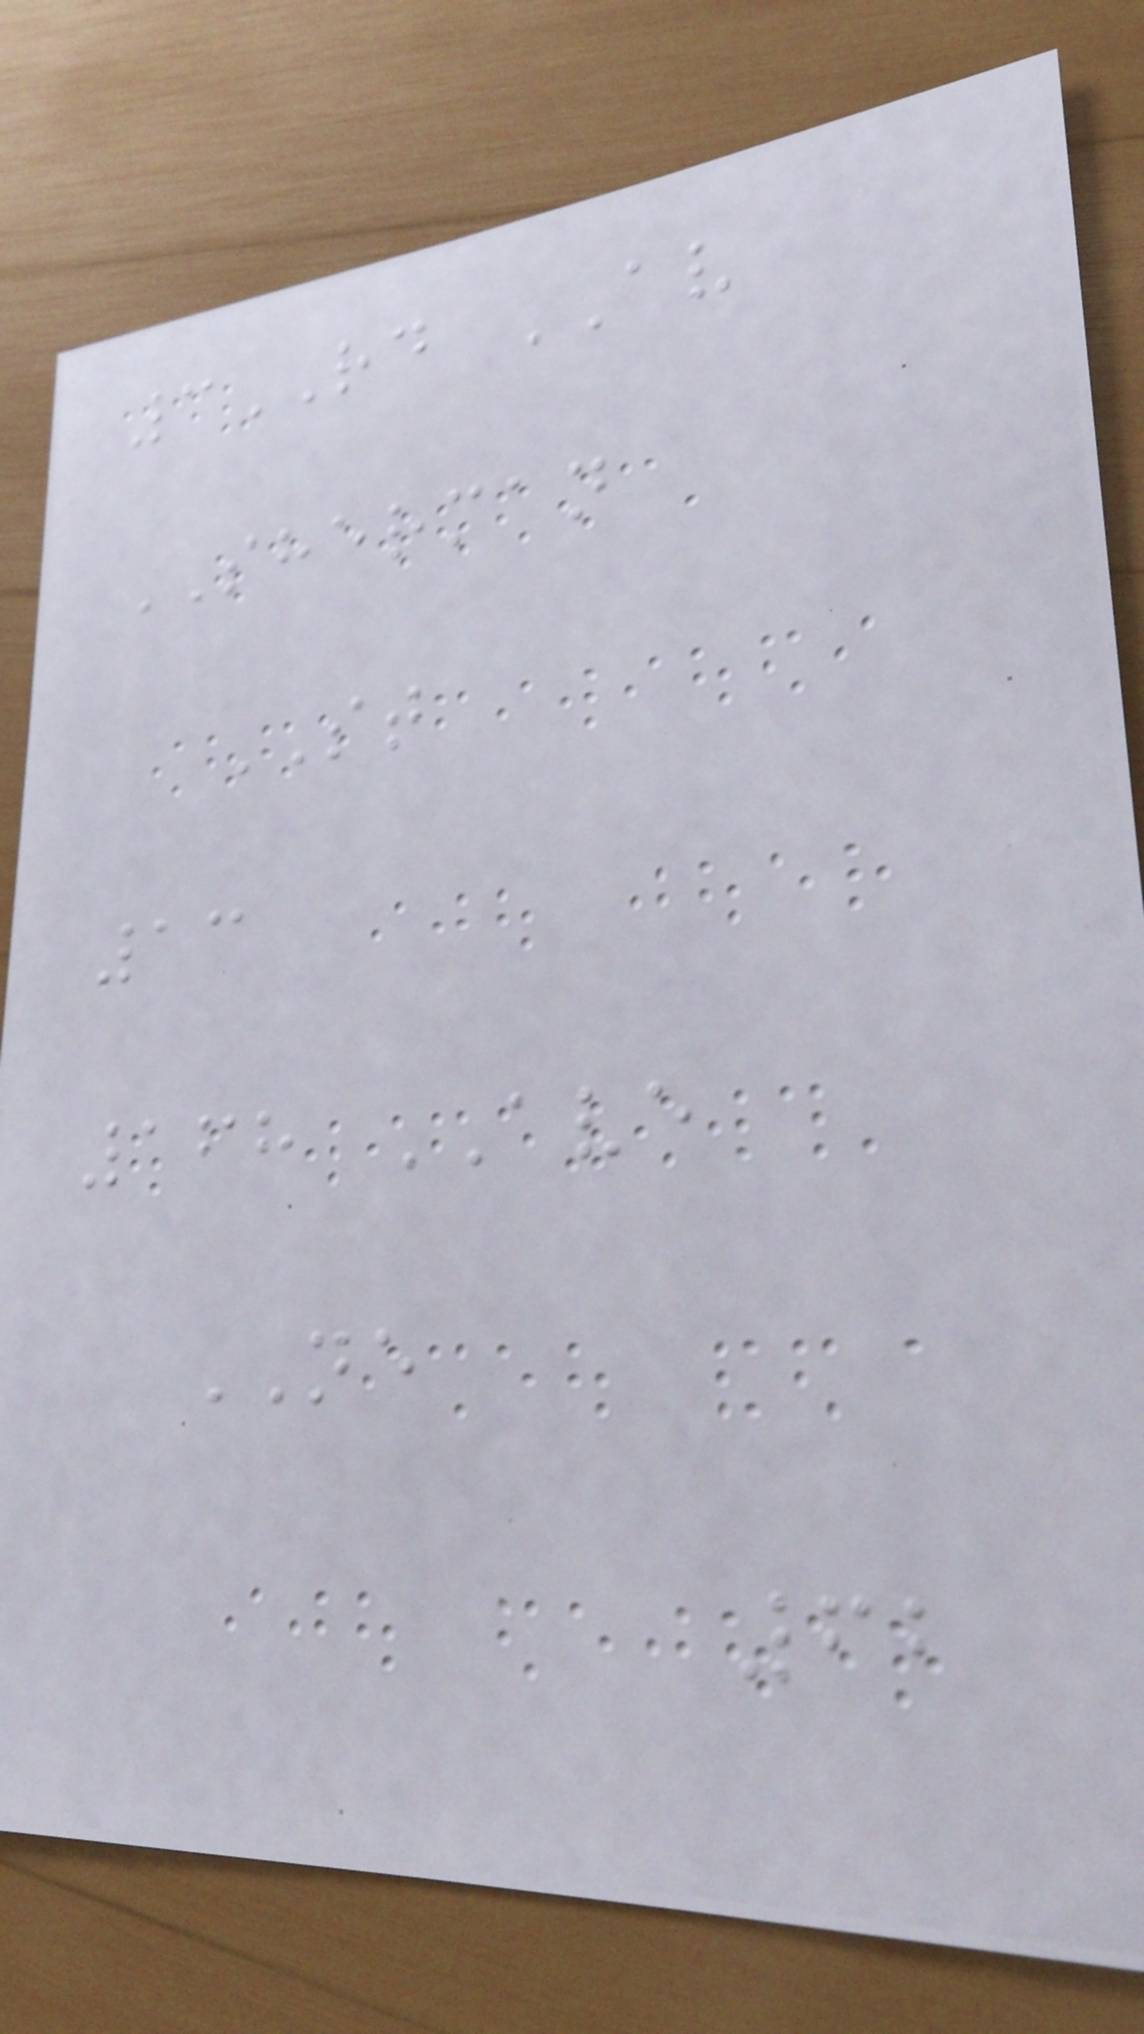3RD AV
SHERMAN
ST
13
168 AVE
NE
62
